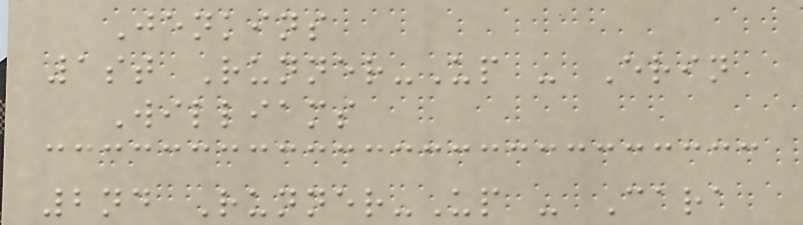Jenkins
1st Runner-Up - Erin
Williams
2nd Runner-Up - Cara
